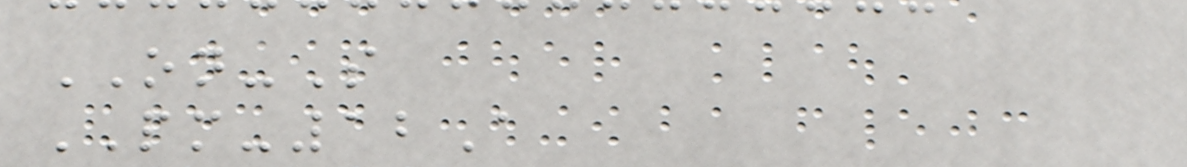ON-S
PM-12A
